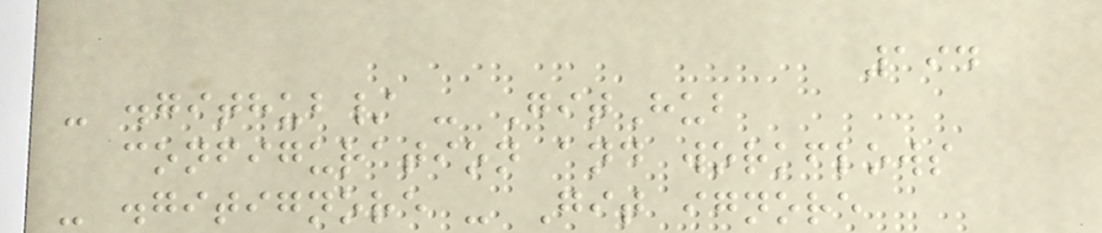194
- .github/ - GitHub
configuration and workflows
- .gitignore - Git ignore
